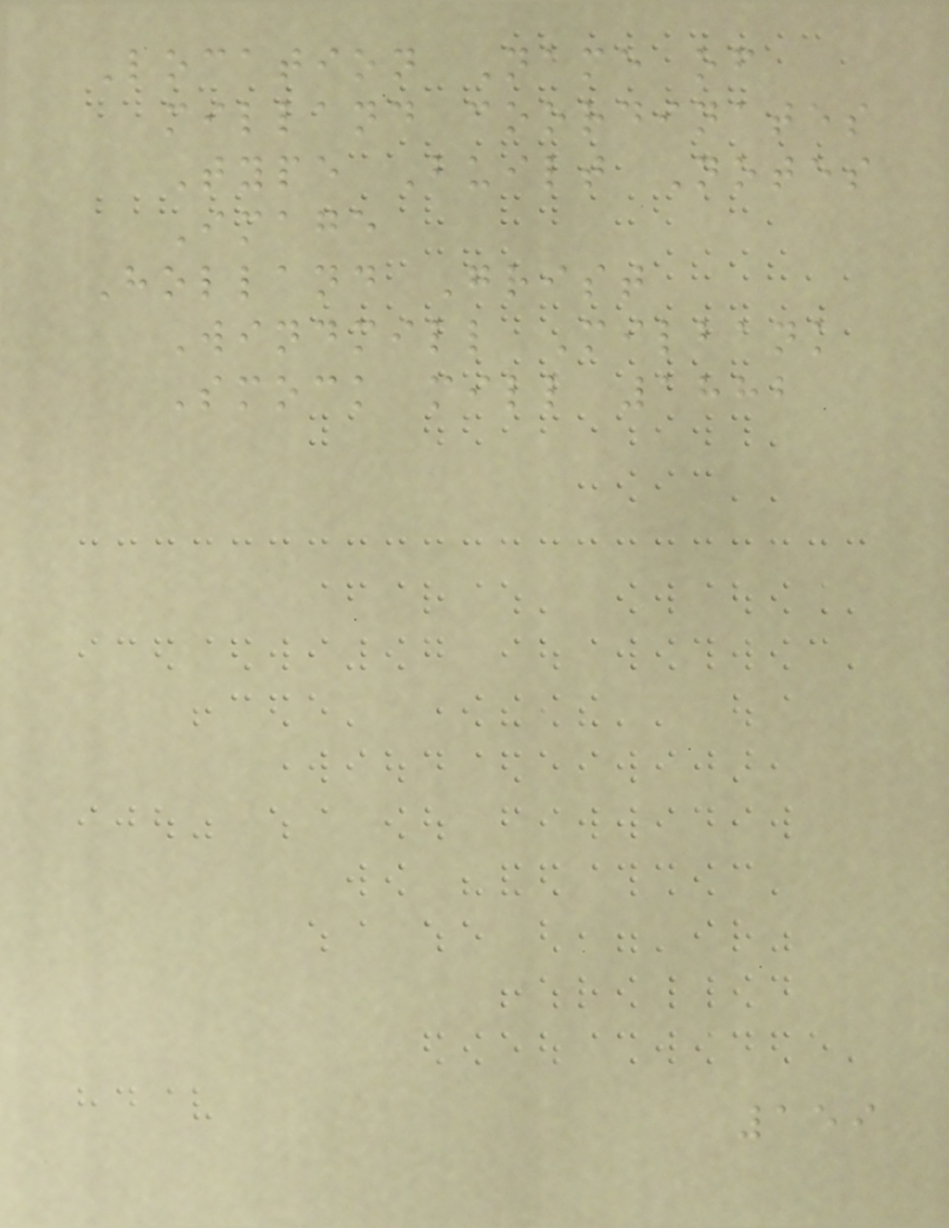Location Name of
milland coordinates
Type Built Notes
Image
Holland Grist
Windmill Milbank
Smock mill 1882
159
